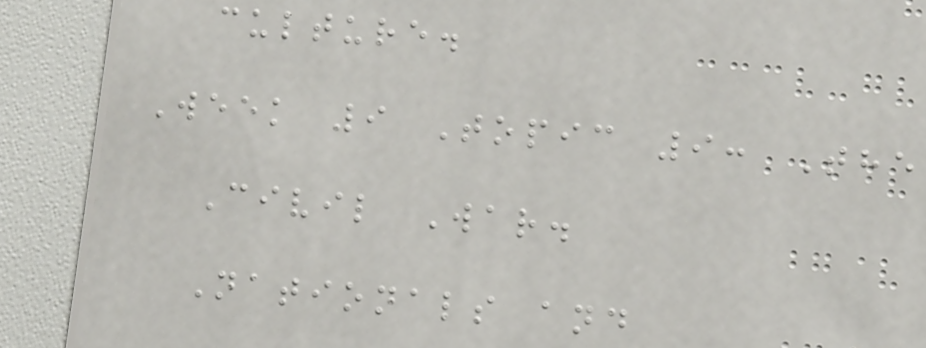culture.
Week 9 Topic 9: The
Civil War.
Nationals and
